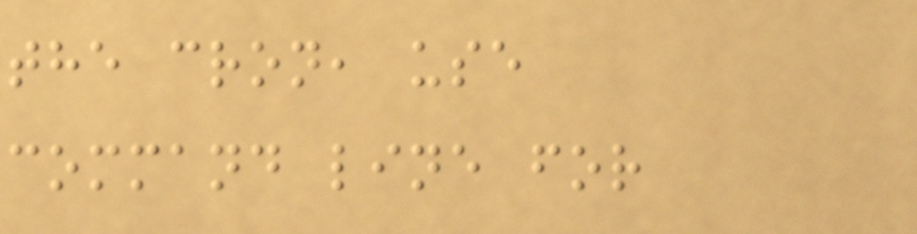the cron, use
command line for
